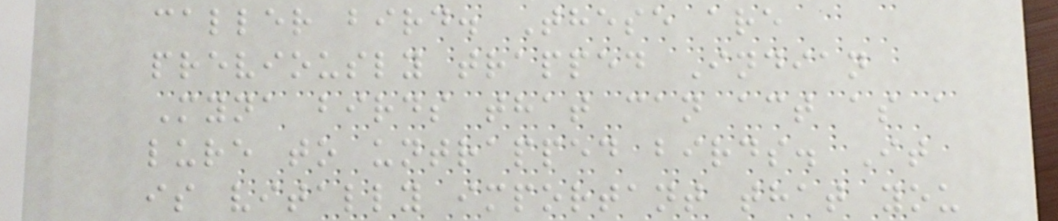caller bird. These are
previously trapped Indian
Myna birds that can act as a
lure to untrapped birds. It
is vitally important that you
